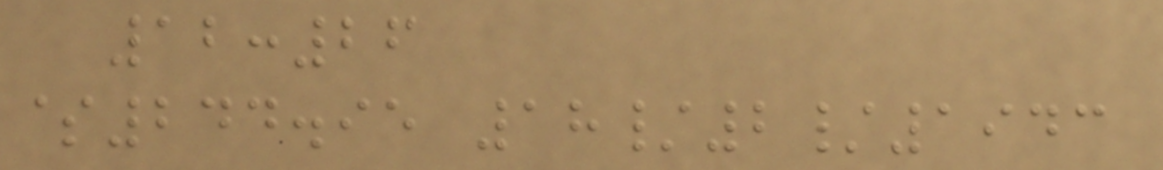12:26
$244.95 18/2/1943
